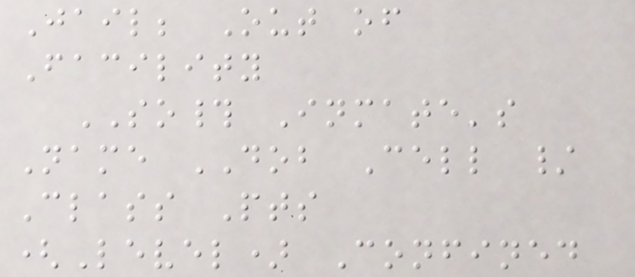Jail; Out of
Facility
SO# Inmate's
Name DOB Cell /
Class Pts
(Level) Confined
